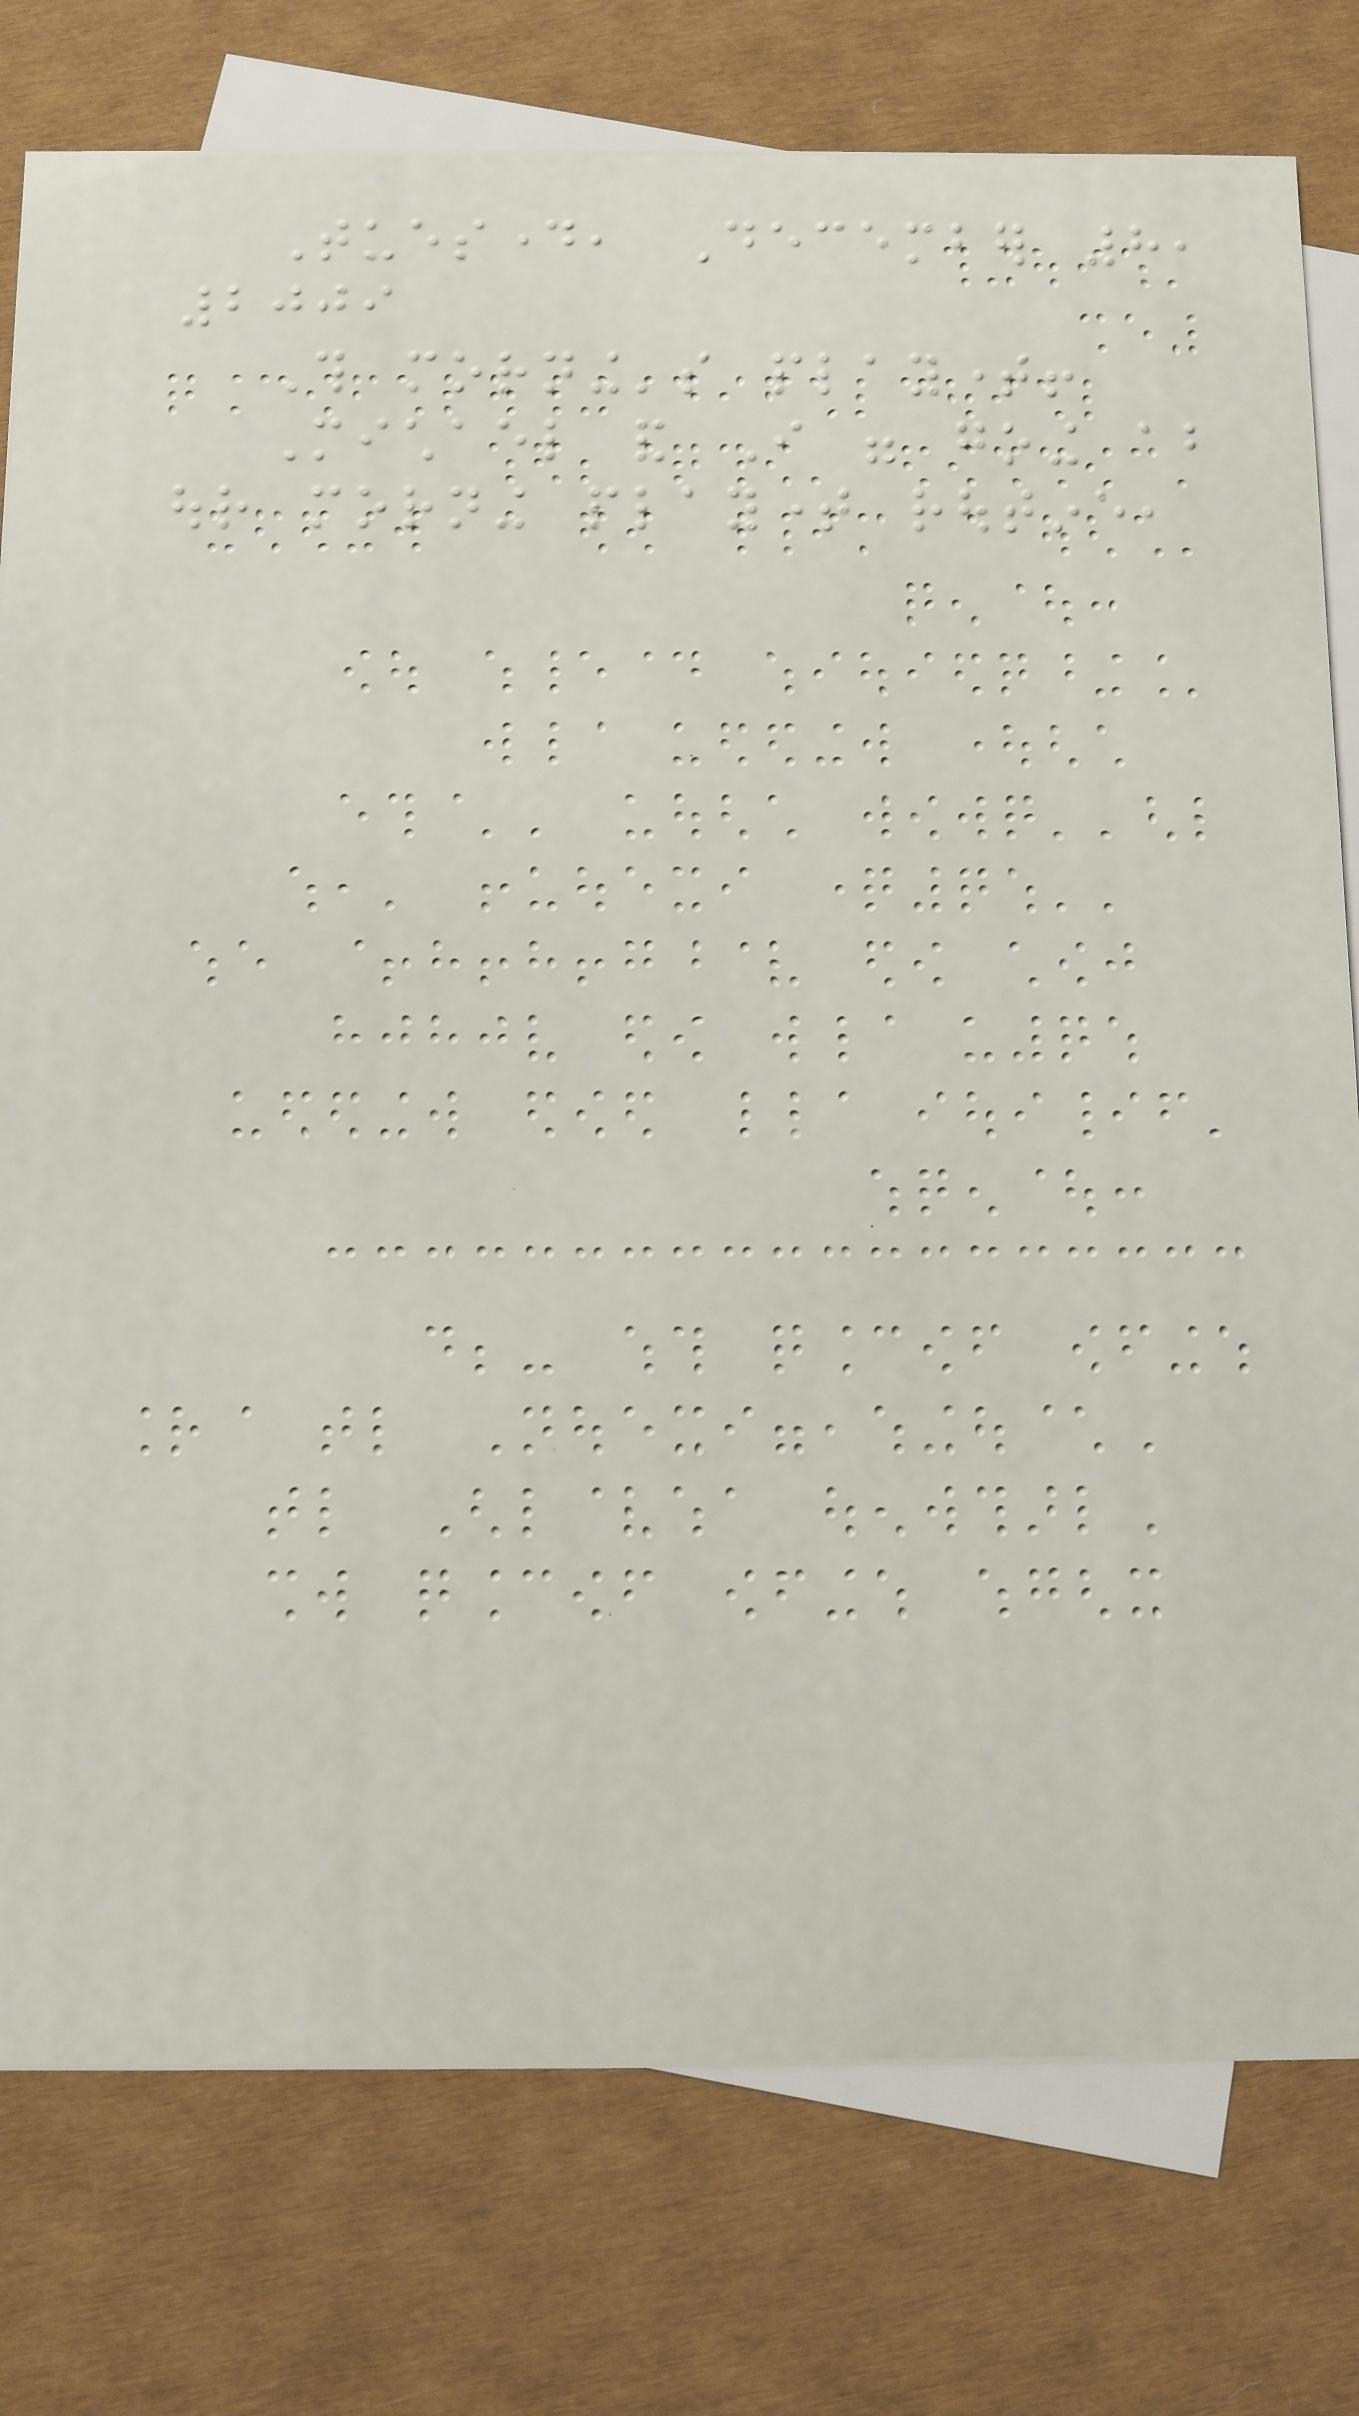Tuesday, December 8,
2009
This morning's playtime!
Michael and I were going about
our morning playtime routine,
